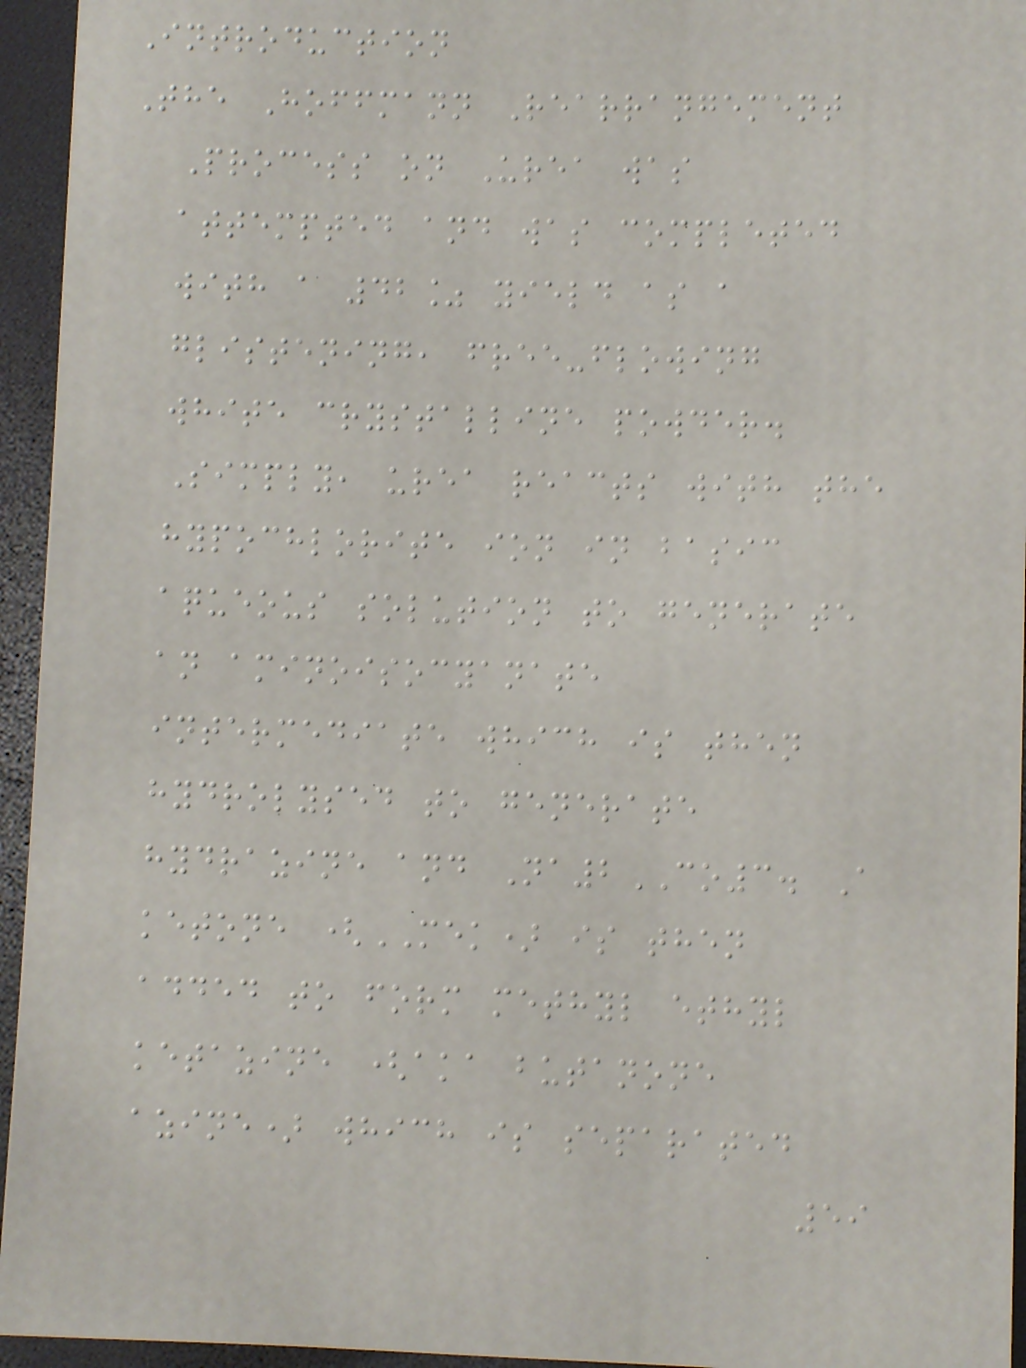Introduction
The Hoffmann Rearrangement
Process on Urea was
attempted and was completed
with a 42% yield as a
glistening, free-flowing
white crystalline powder.
Simply, urea reacts with the
hypochlorite ion in basic
aqueous solution to generate
an aminoisocyanate
intermediate which is then
hydrolysed to generate
hydrazine and Na2CO3. A
ketone (MEK) is then
added to form methyl ethyl
ketazine (aka butanone
azine) which is separated
59
